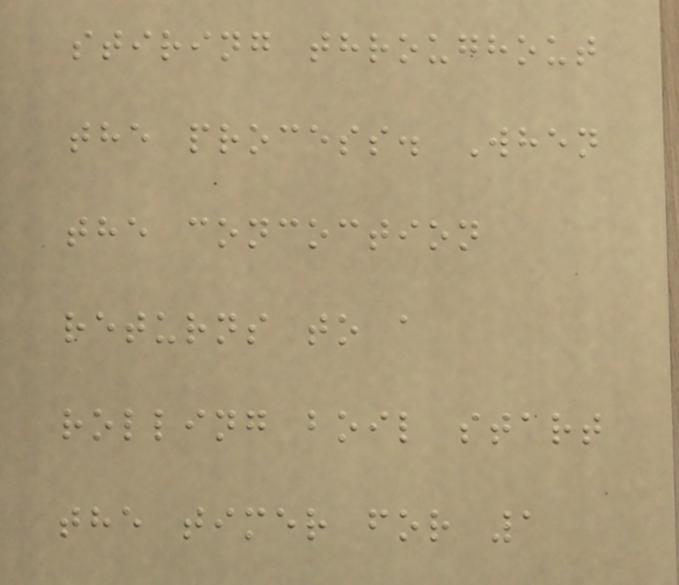stiring throughout
the process. When
the concoction
returns to a
rolling boil start
the timer for 1
